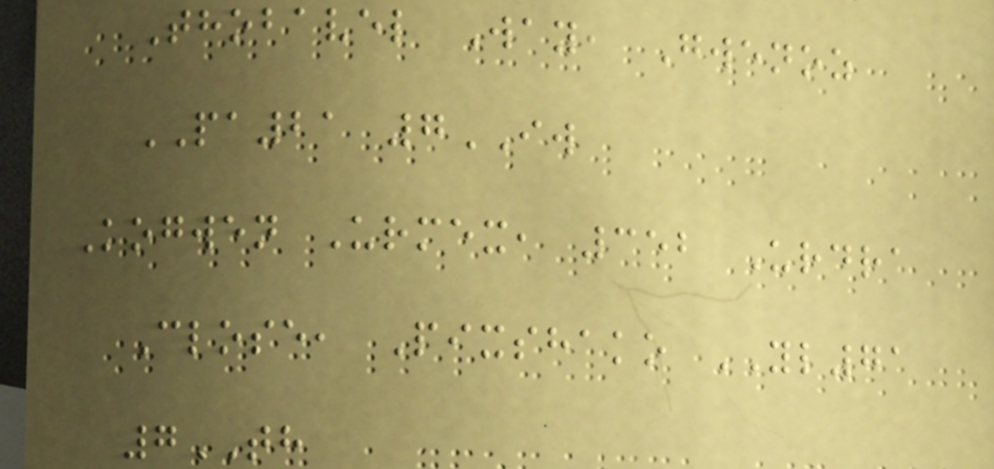Thobavel Way, Gwenoz
PA21 7IW
Kogwen Urmex, 352 Urdra
Close, Pixshako YL71
7TH
